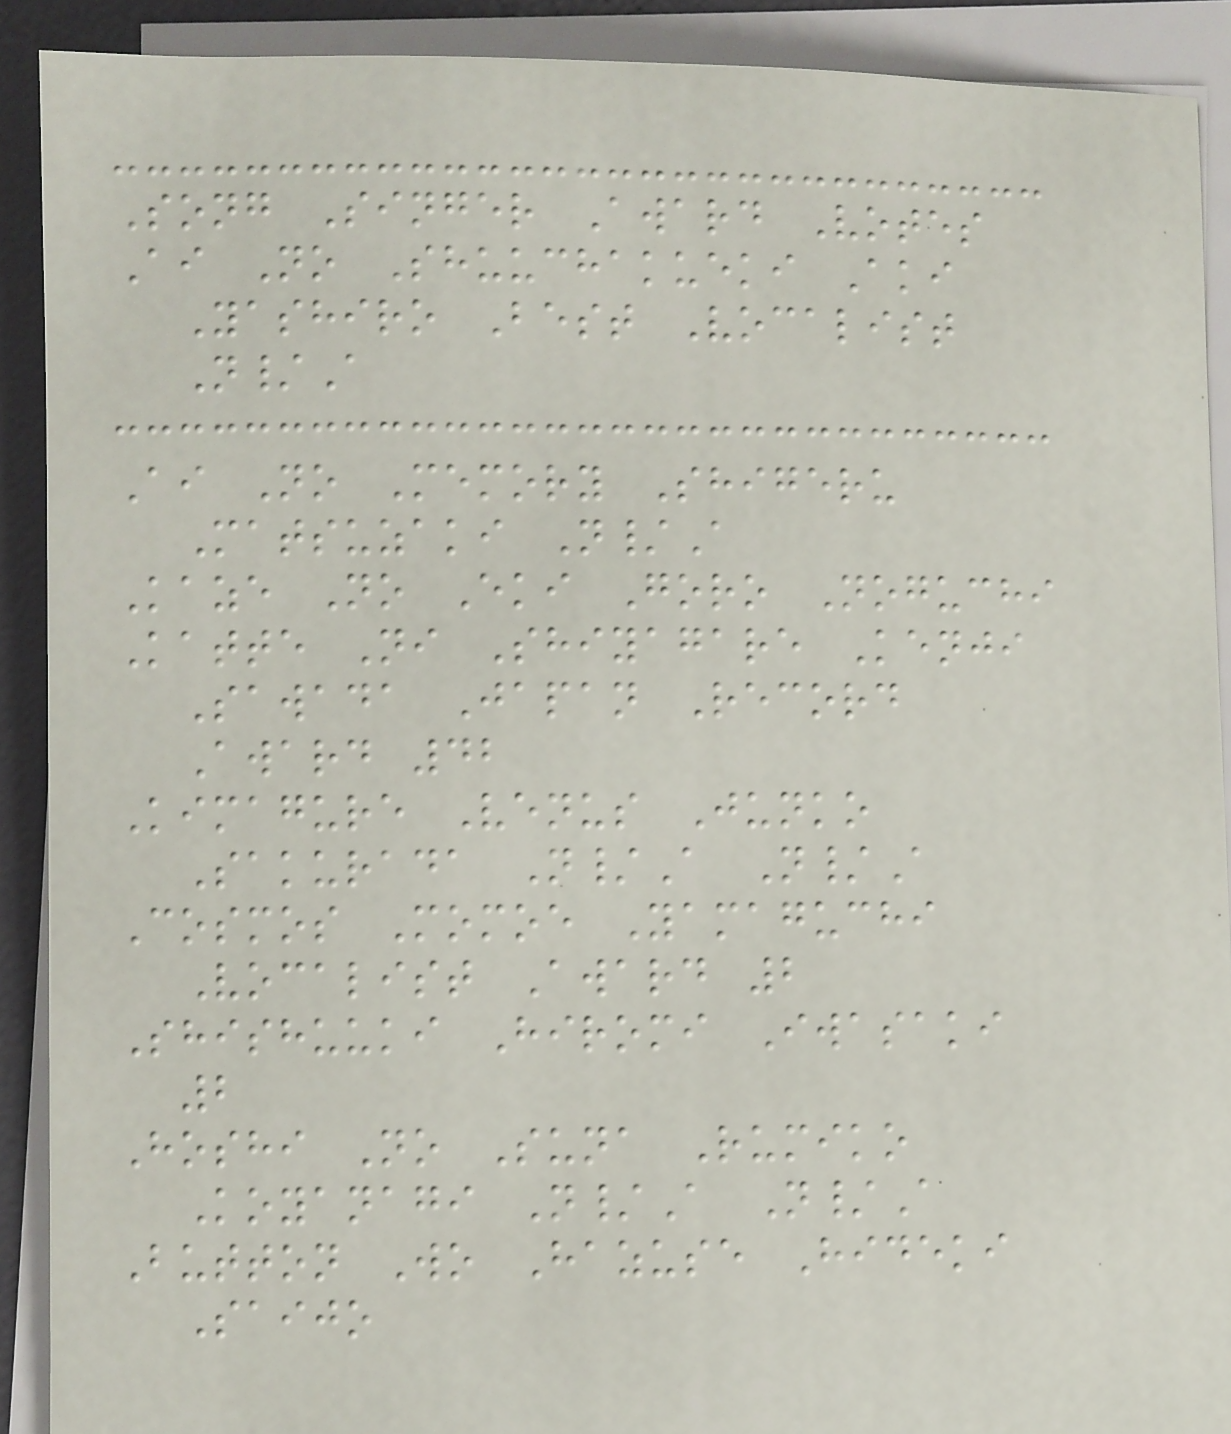Song Singer Award Votes
Ai No Shuuchakueki Aki
Yashiro Best Vocalist
N/A
Ai No Memory Shigeru
Matsuzaki N/A
Kaze No Eki Goro Noguchi
Katte Ni Shiyagare Kenji
Sawada Japan Record
Award 42
Kimagure Venus Junko
Sakurada N/A N/A
Cosmos Momoe Yamaguchi
Vocalist Award 2
Shishuuki Hiromi Iwasaki
2
Hoshi No Suna Rumiko
Koyanagi N/A N/A
Button Wo Hazuse Hideki
Saijo
